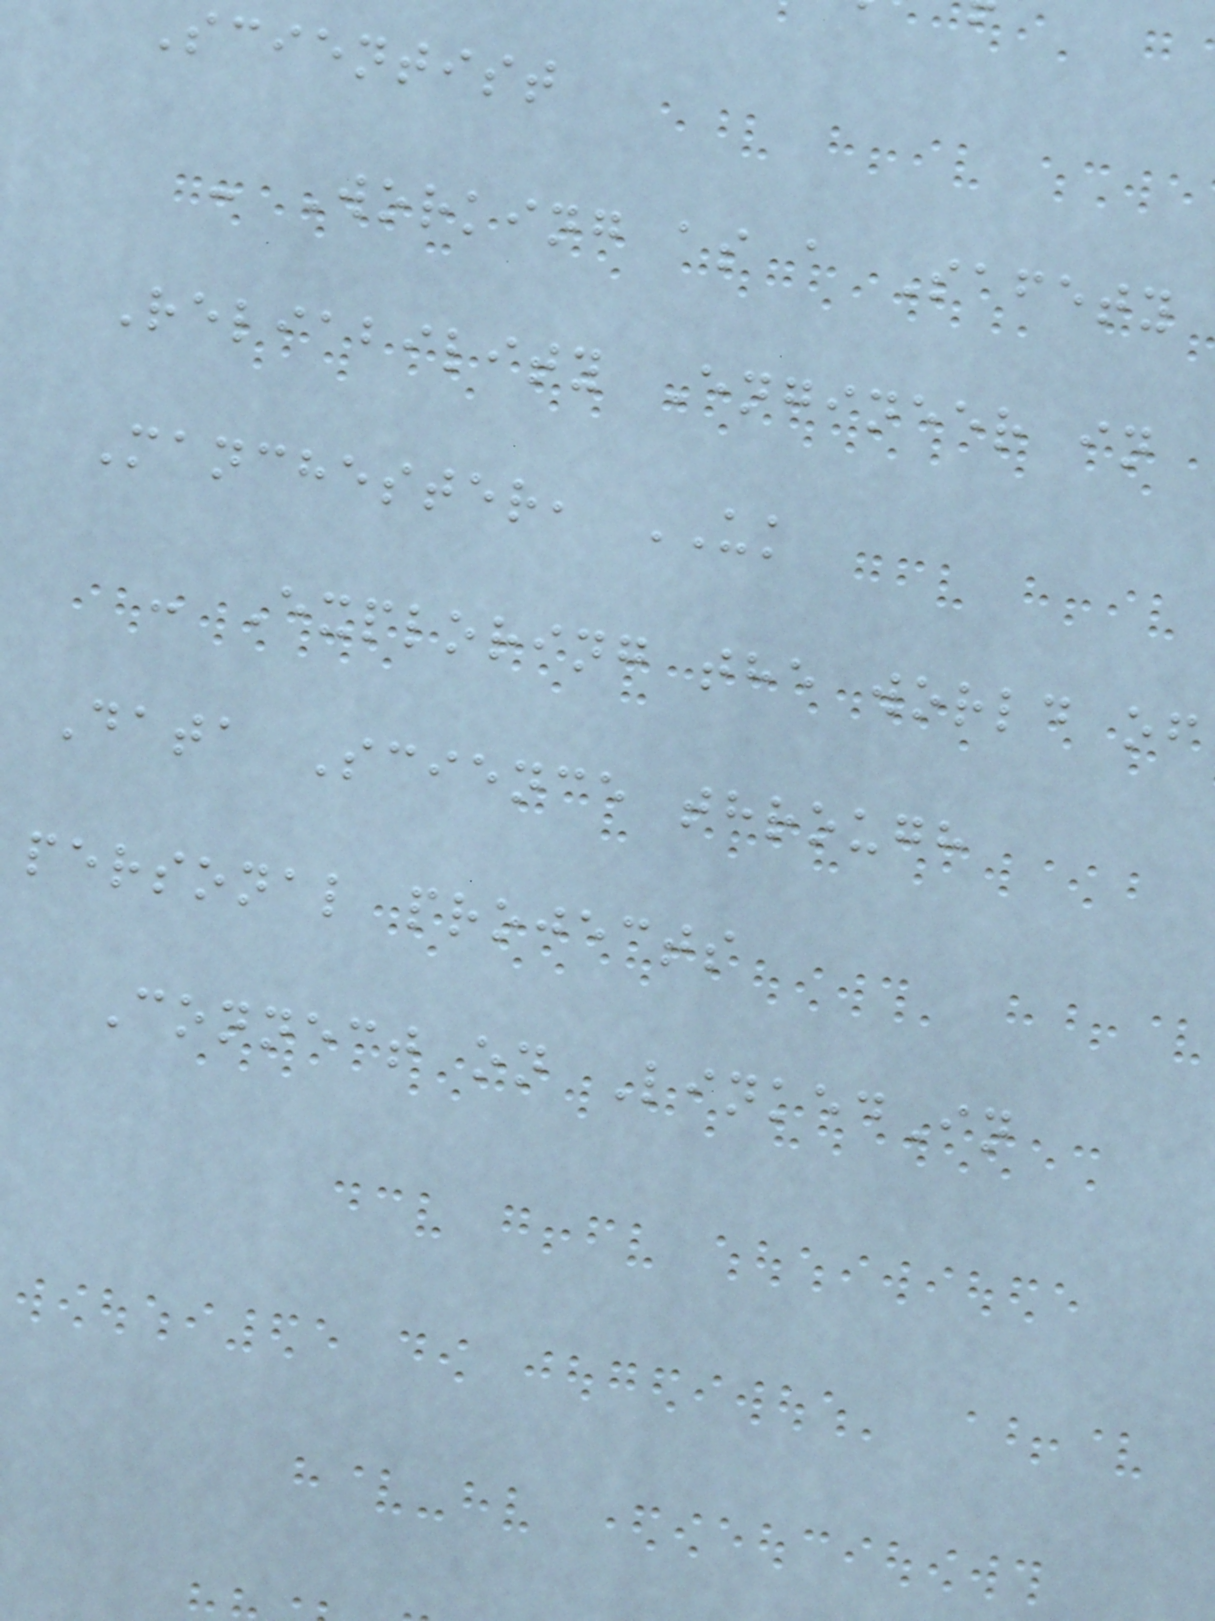Scientist
- Working as a Safety
Reliability Engineer in
Manchester, UK
- Exploring the world of
Data Science through
personal projects
Connect on LinkedIn
